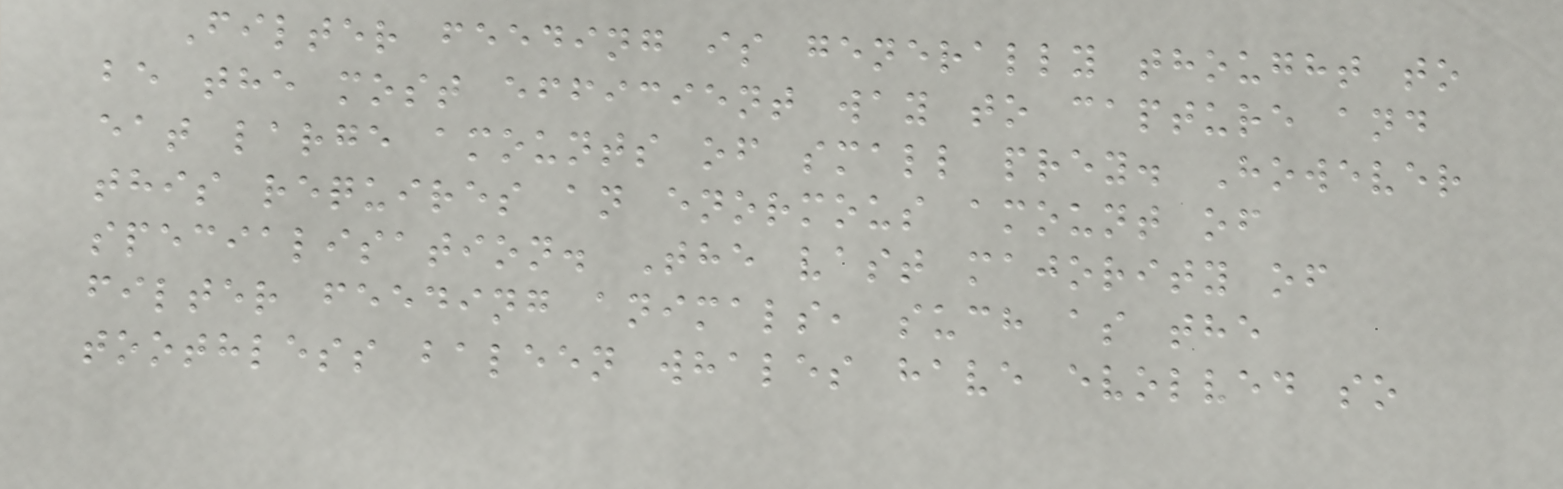Filter feeding is generally thought to
be the most efficient way to capture and
eat large amounts of small prey. However
this requires an enormous amount of
specialisation. The vast majority of
filter feeding animals, such as the
toothless baleen whales have evolved so
